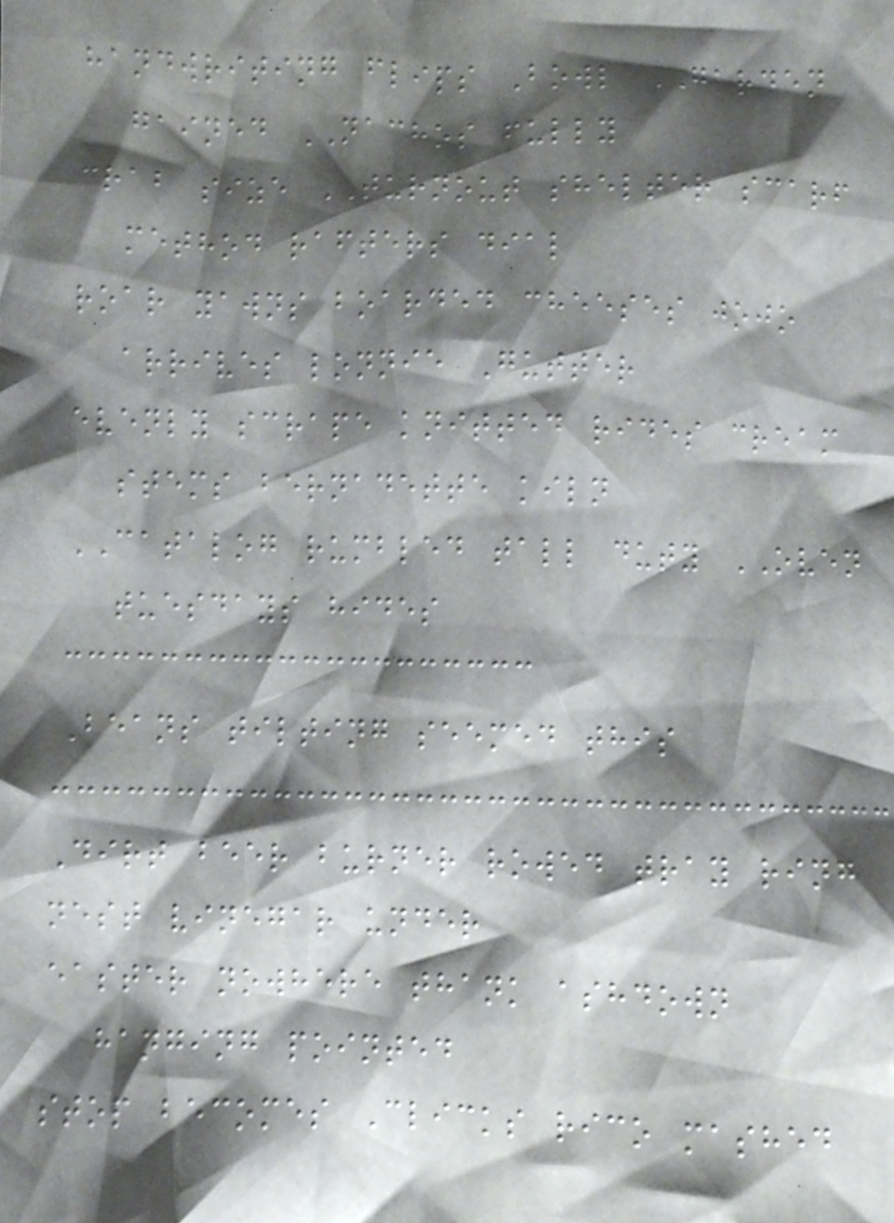handwriting flips Bowl GARDEN
gained NACHOS fully
crab size TURNOUT shelter scarf
method rafters dial
roar yawns boarded cheeses jojo
arrives lonnie Gutter
evenly scrape knitted rides cream
stems bernadette kiln
CATALOG rumbled tall duty OVEN
tuesdays hides
Beans tilting seemed this
Dirt beer burner rowed tray ring
nest vinegar under
easter nowhere thank ashdown
hanging pointed
stop becomes Clicks rico mashed
